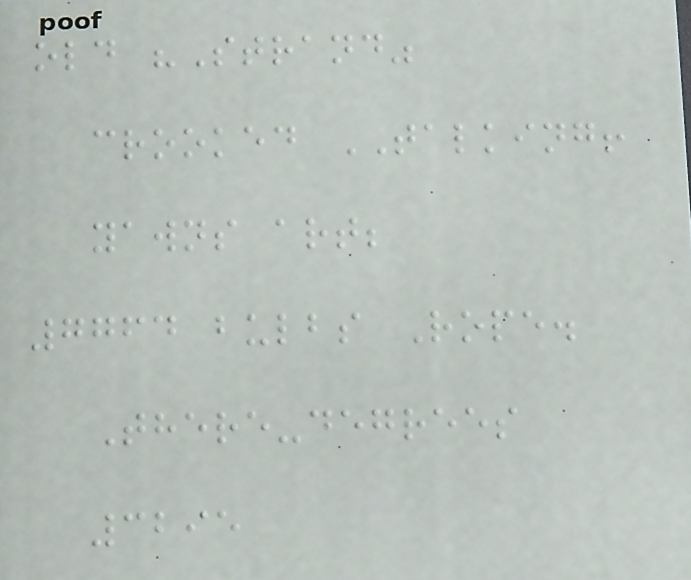old "Strand"
crooked TALKING!
yawns art;
7764 bulbs Rope.
There-degrees
3295
